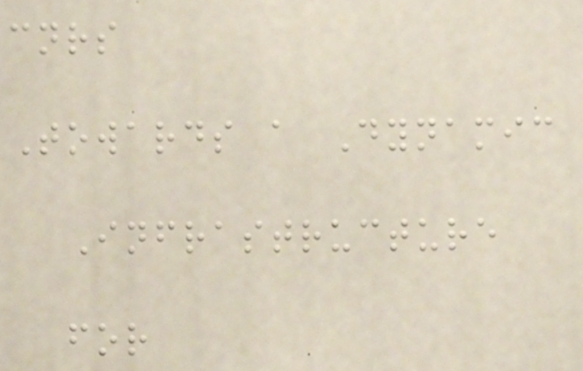cnrs
Towards a Dynamic
Infrastructure
for
